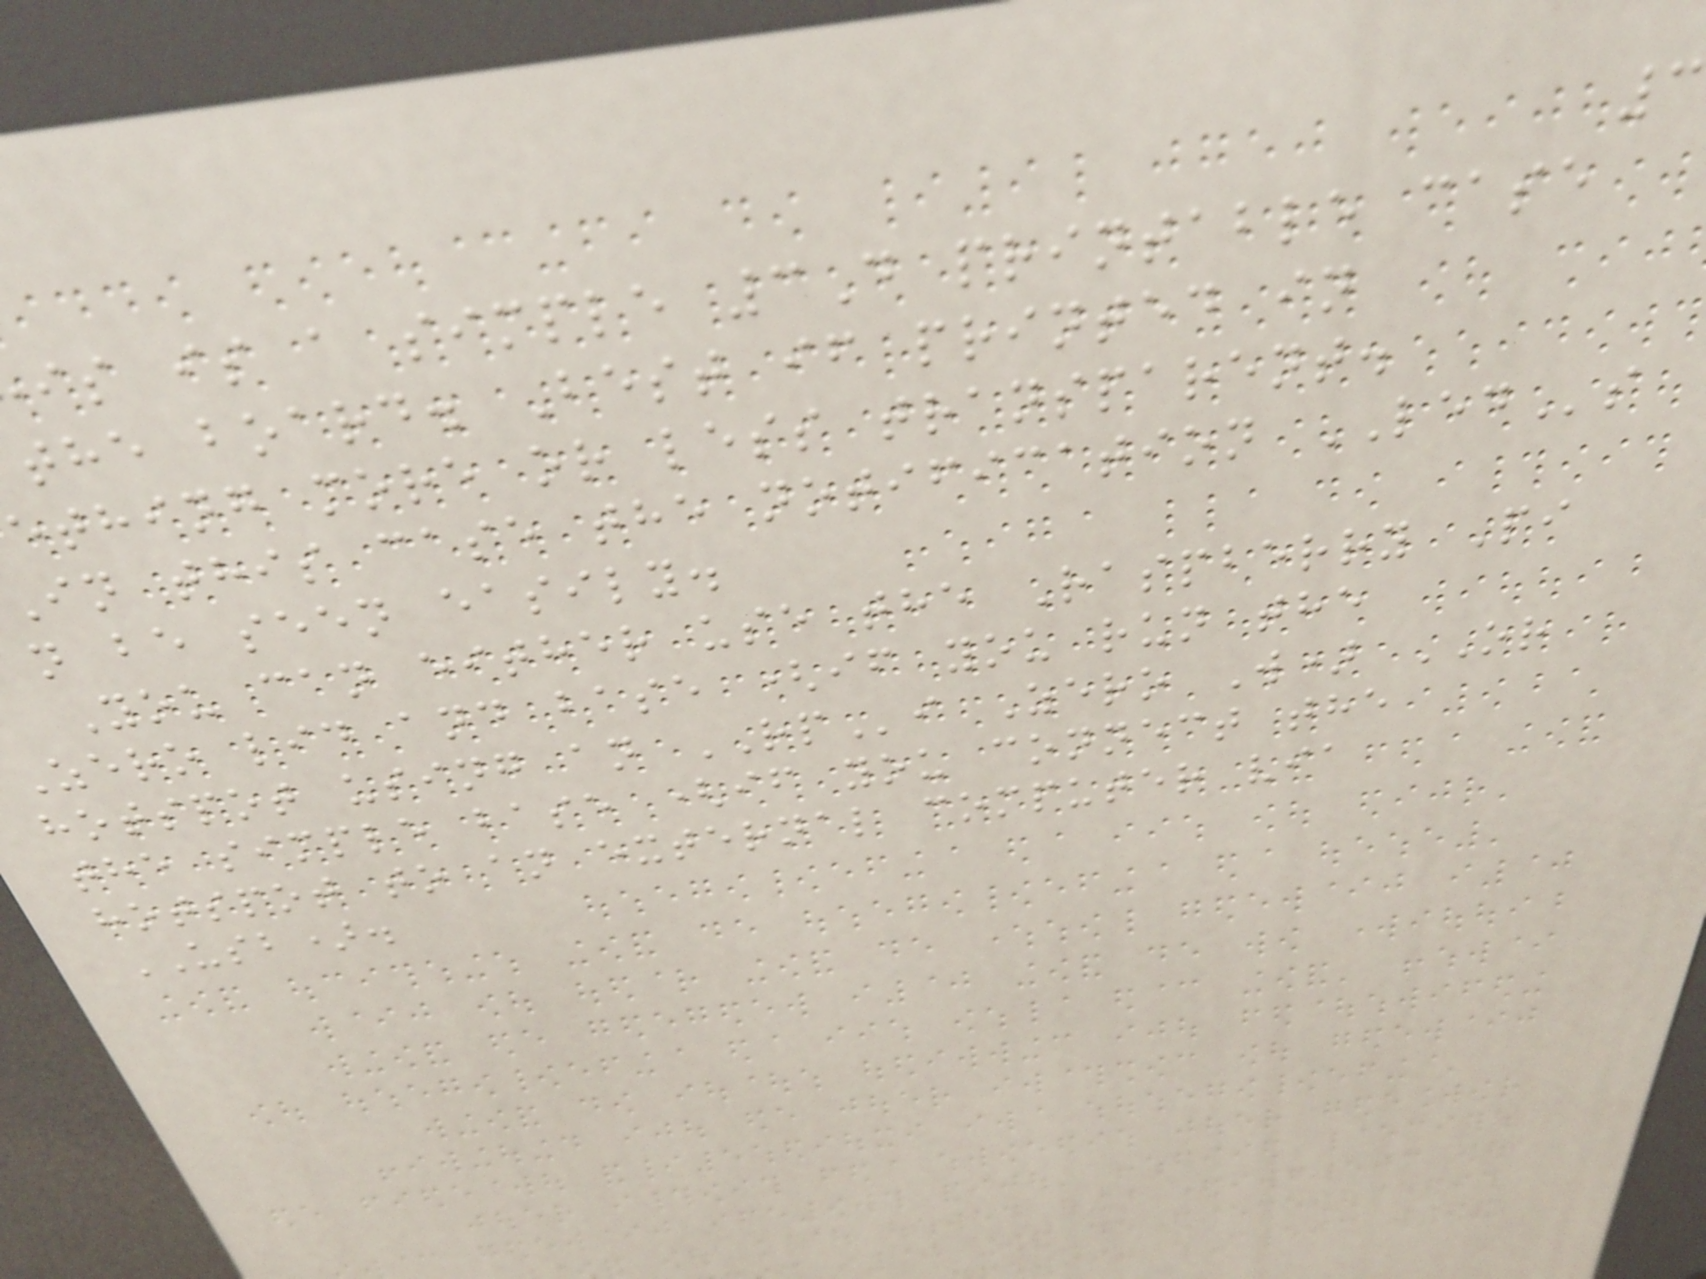is is a simple 3D printable case
the board. Best if printed in
ething more or less transparent.
in this case the notification LEDs
n be seen easily.
You can either use the Raspberry Pi
Zero lid and base (if you run the
hotspot using an RPi Zero W) OR
the simple base (if you connect the
hotspot to an external computer via
USB).
